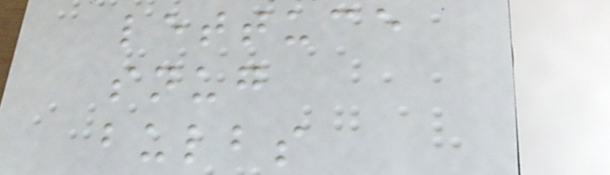lettuce
snug
bulbs
